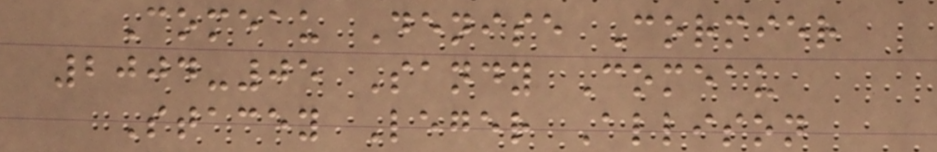Comeau Denise Cormier
2004-05 Sandy Comeau
Stacey Leger Allison
